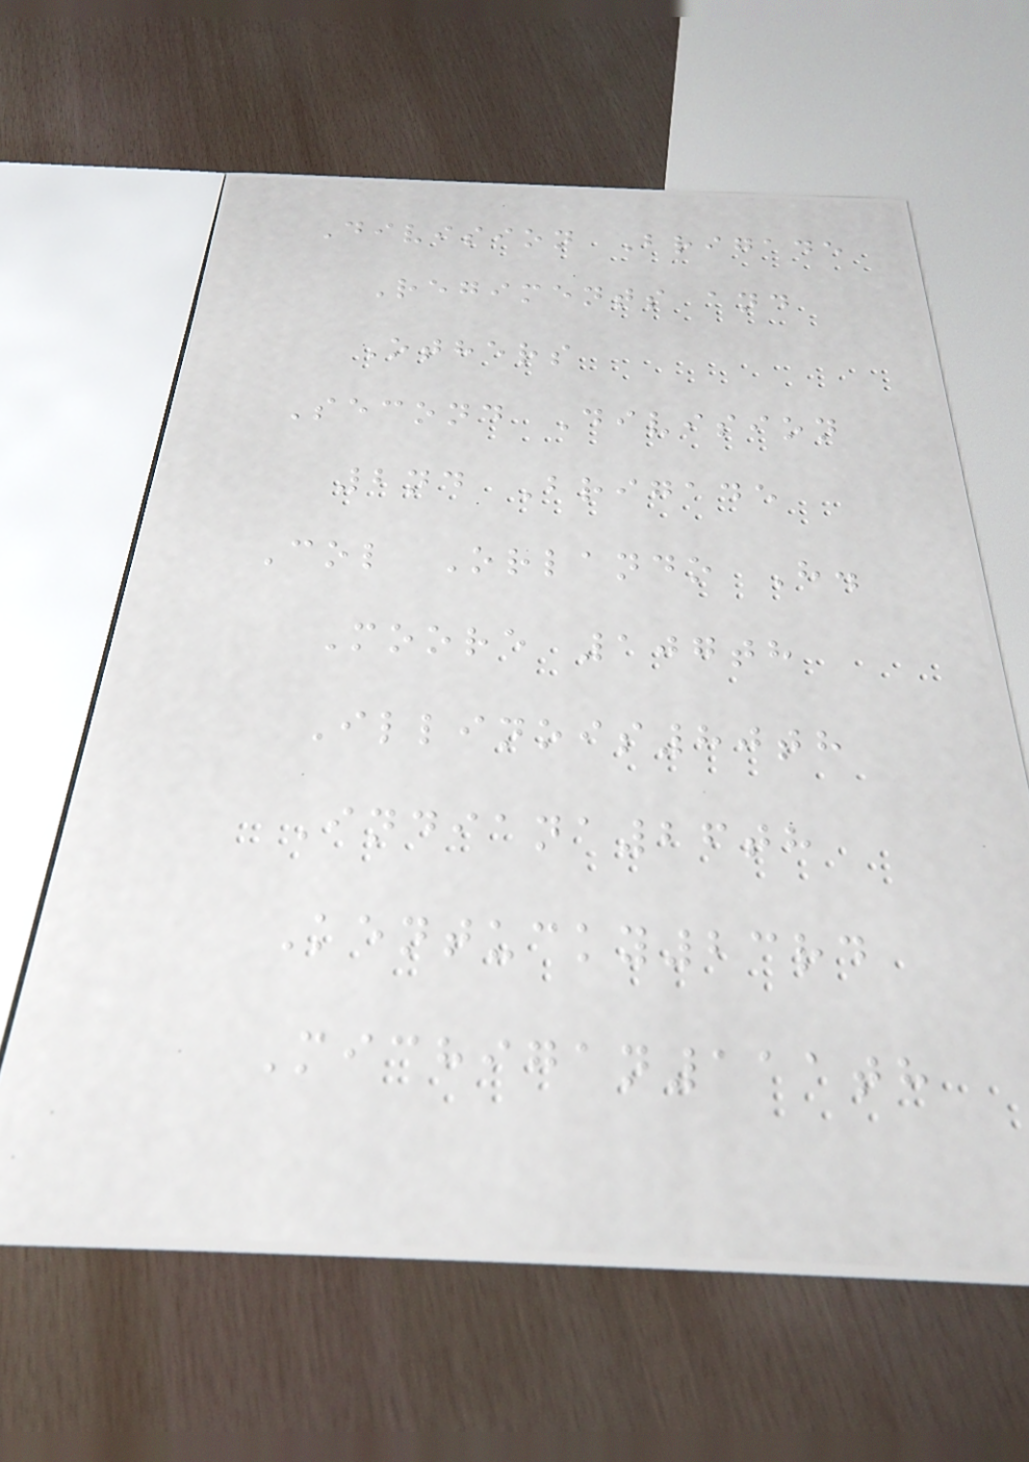Division Brigade
Regiments and
Others
Second Division
2nd Brigade
Col Orlando H.
Moore 107th
Illinois80th
Indiana26th
Kentucky23rd
Michigan111th
